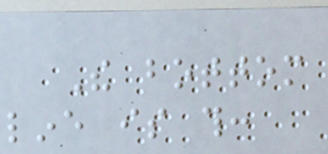The bottom
line is this:
